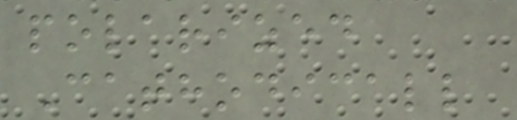polarized
Cathodicall
